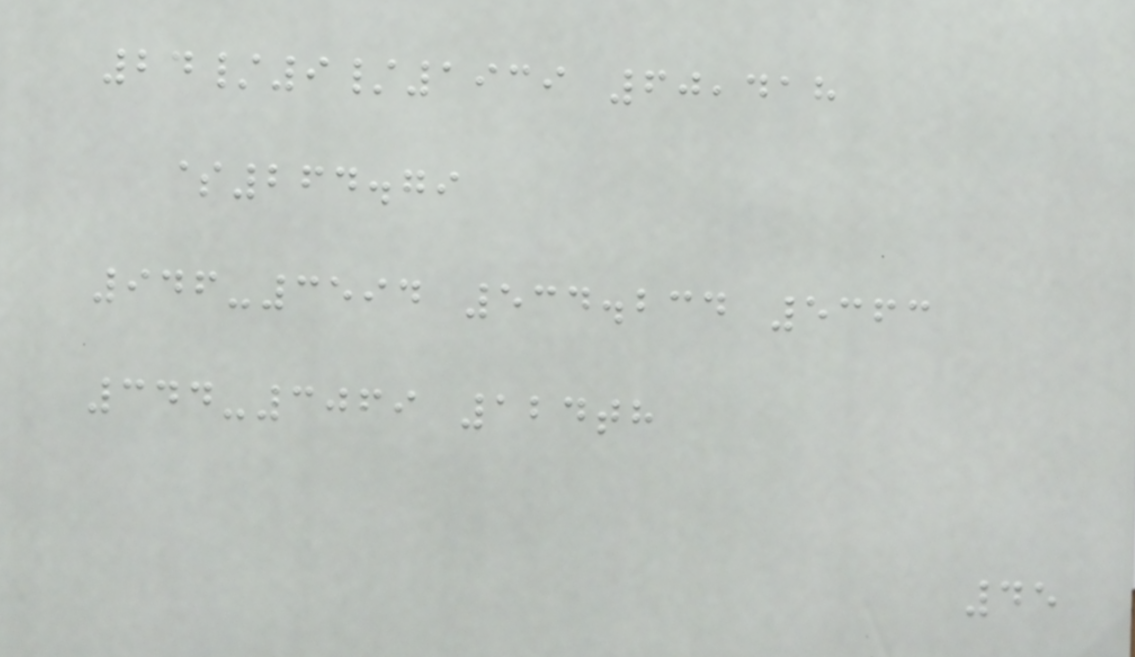24/9/1939 60,418
$264.79
946-3594 534.234 5363
344-3069 124th
45
